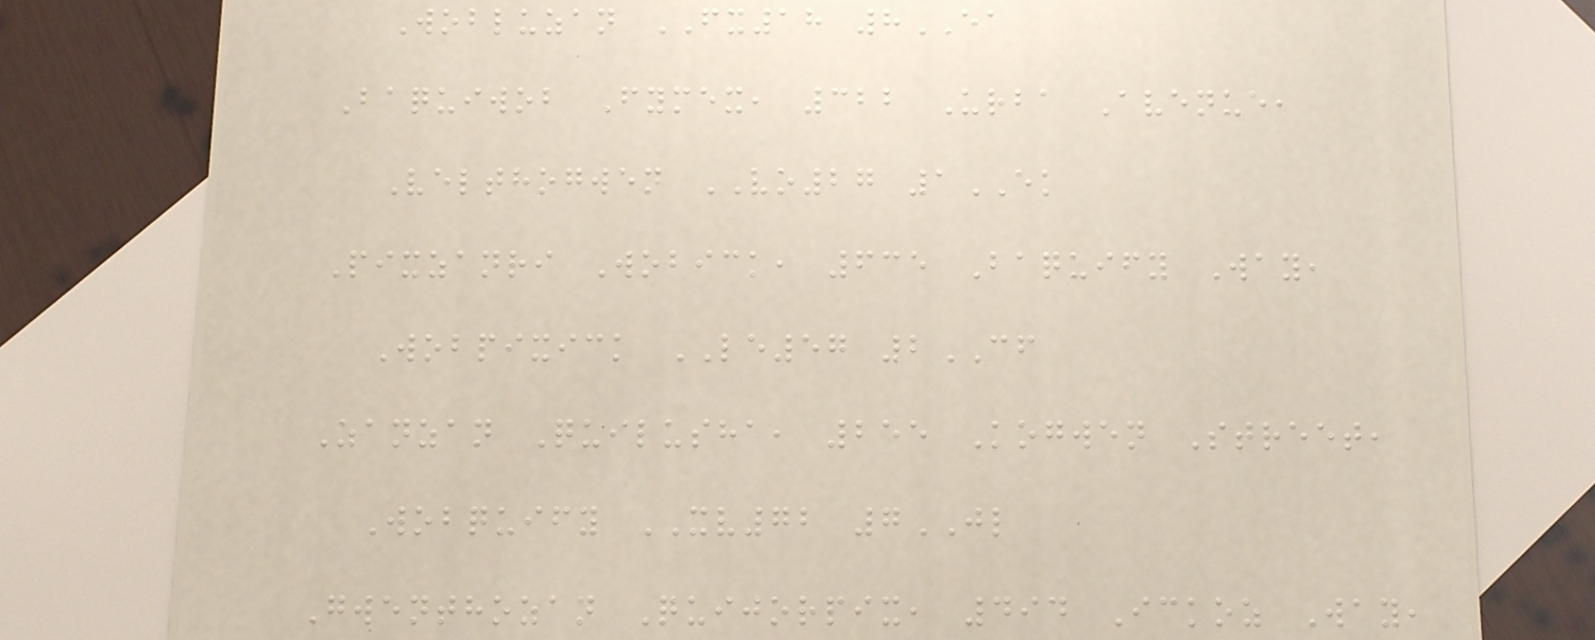Wobluzan FX18 8EA
Baquiwob Fymex, 322 Urba Avenue,
Velthogwen VO27 1EK
Pixzanri Wobick, 635 Baquify Way,
Wobpixick LE57 2CF
Zanzan Quilusha, 255 Kogwen Street,
Wobquify XV72 7JL
Gwenthozan Quijorpix, 494 Ickoz Way,
